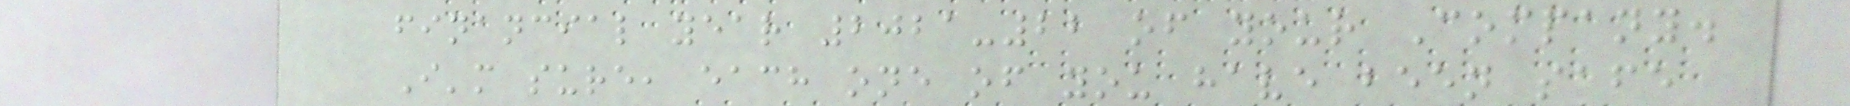financial year 2021-22 of your Company.
I'm sure, each one of you have been safe
